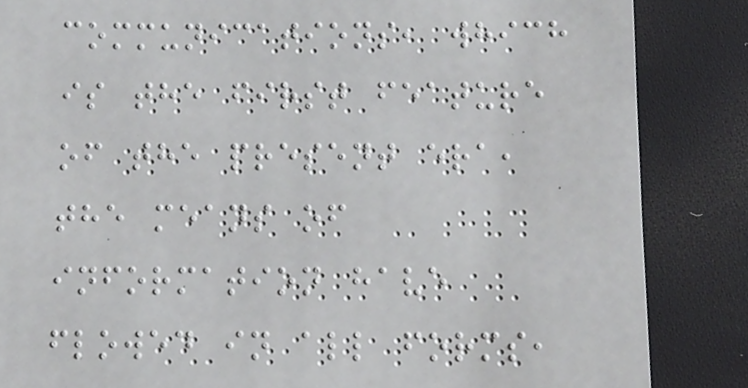communications, which
is the first feature
of the present era,
the means of
information have
flowed in all forms,
